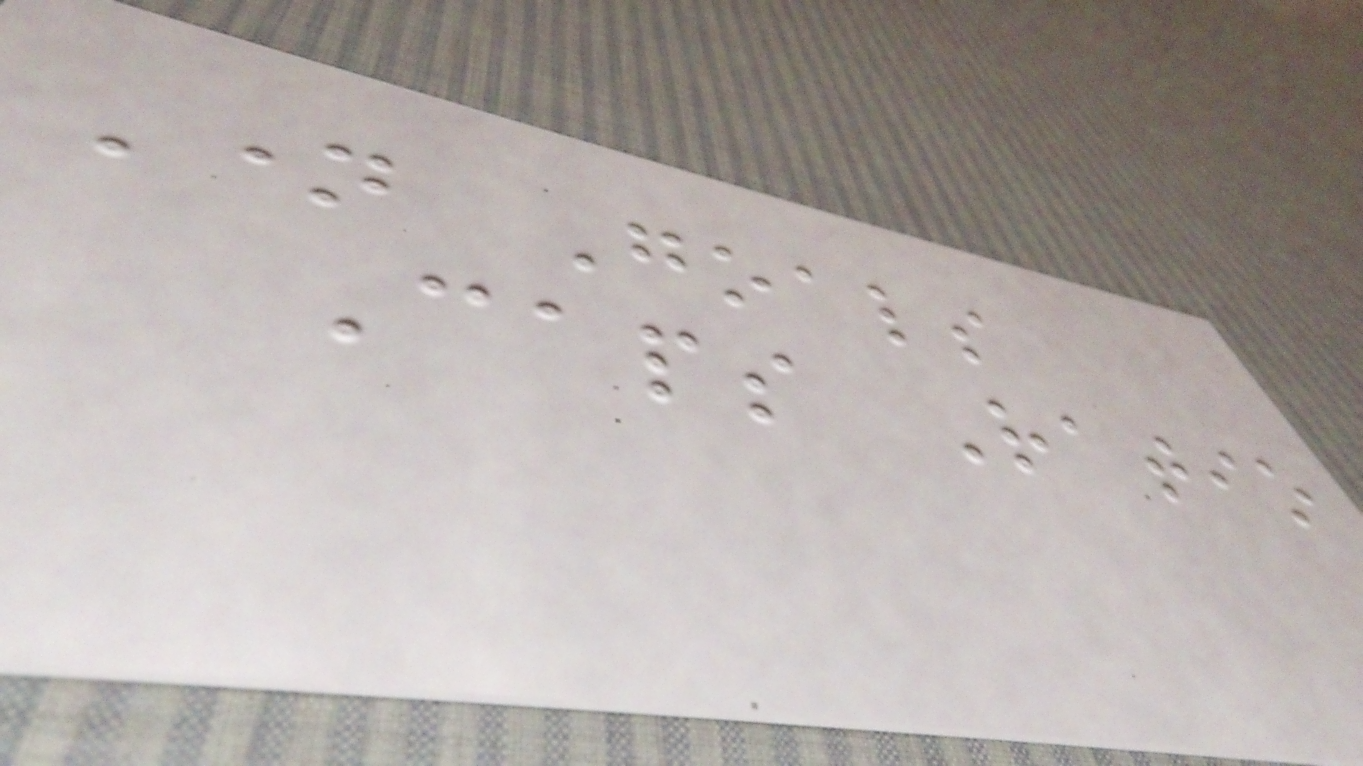Name Goals
Caps Ratio
